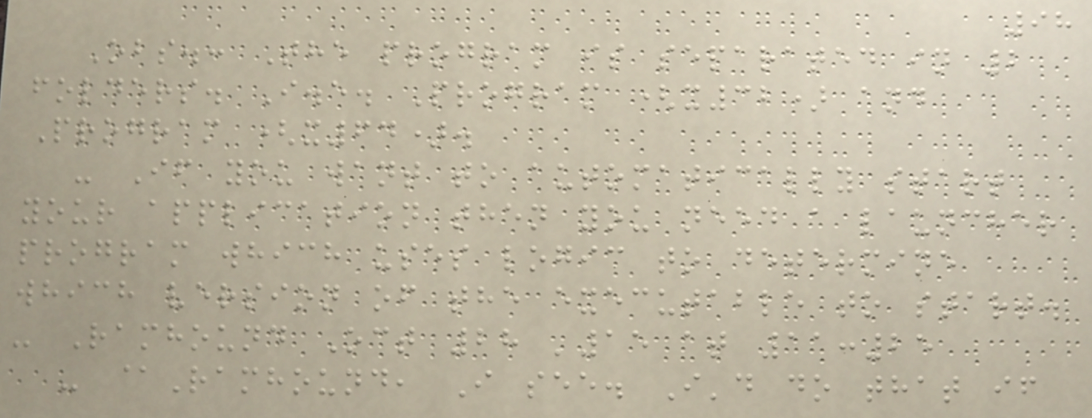98
Obs.: The program is separated in 2
folders. I.e. Program (x32) and
Program (x64).
- If you want to automatically start
your application then you need a launcher
program which uses logic to determine
which version of the executable to start.
- Ramhound Oct 28 '15 at 11:25
- @Ramhound, I see. I'd do that if
